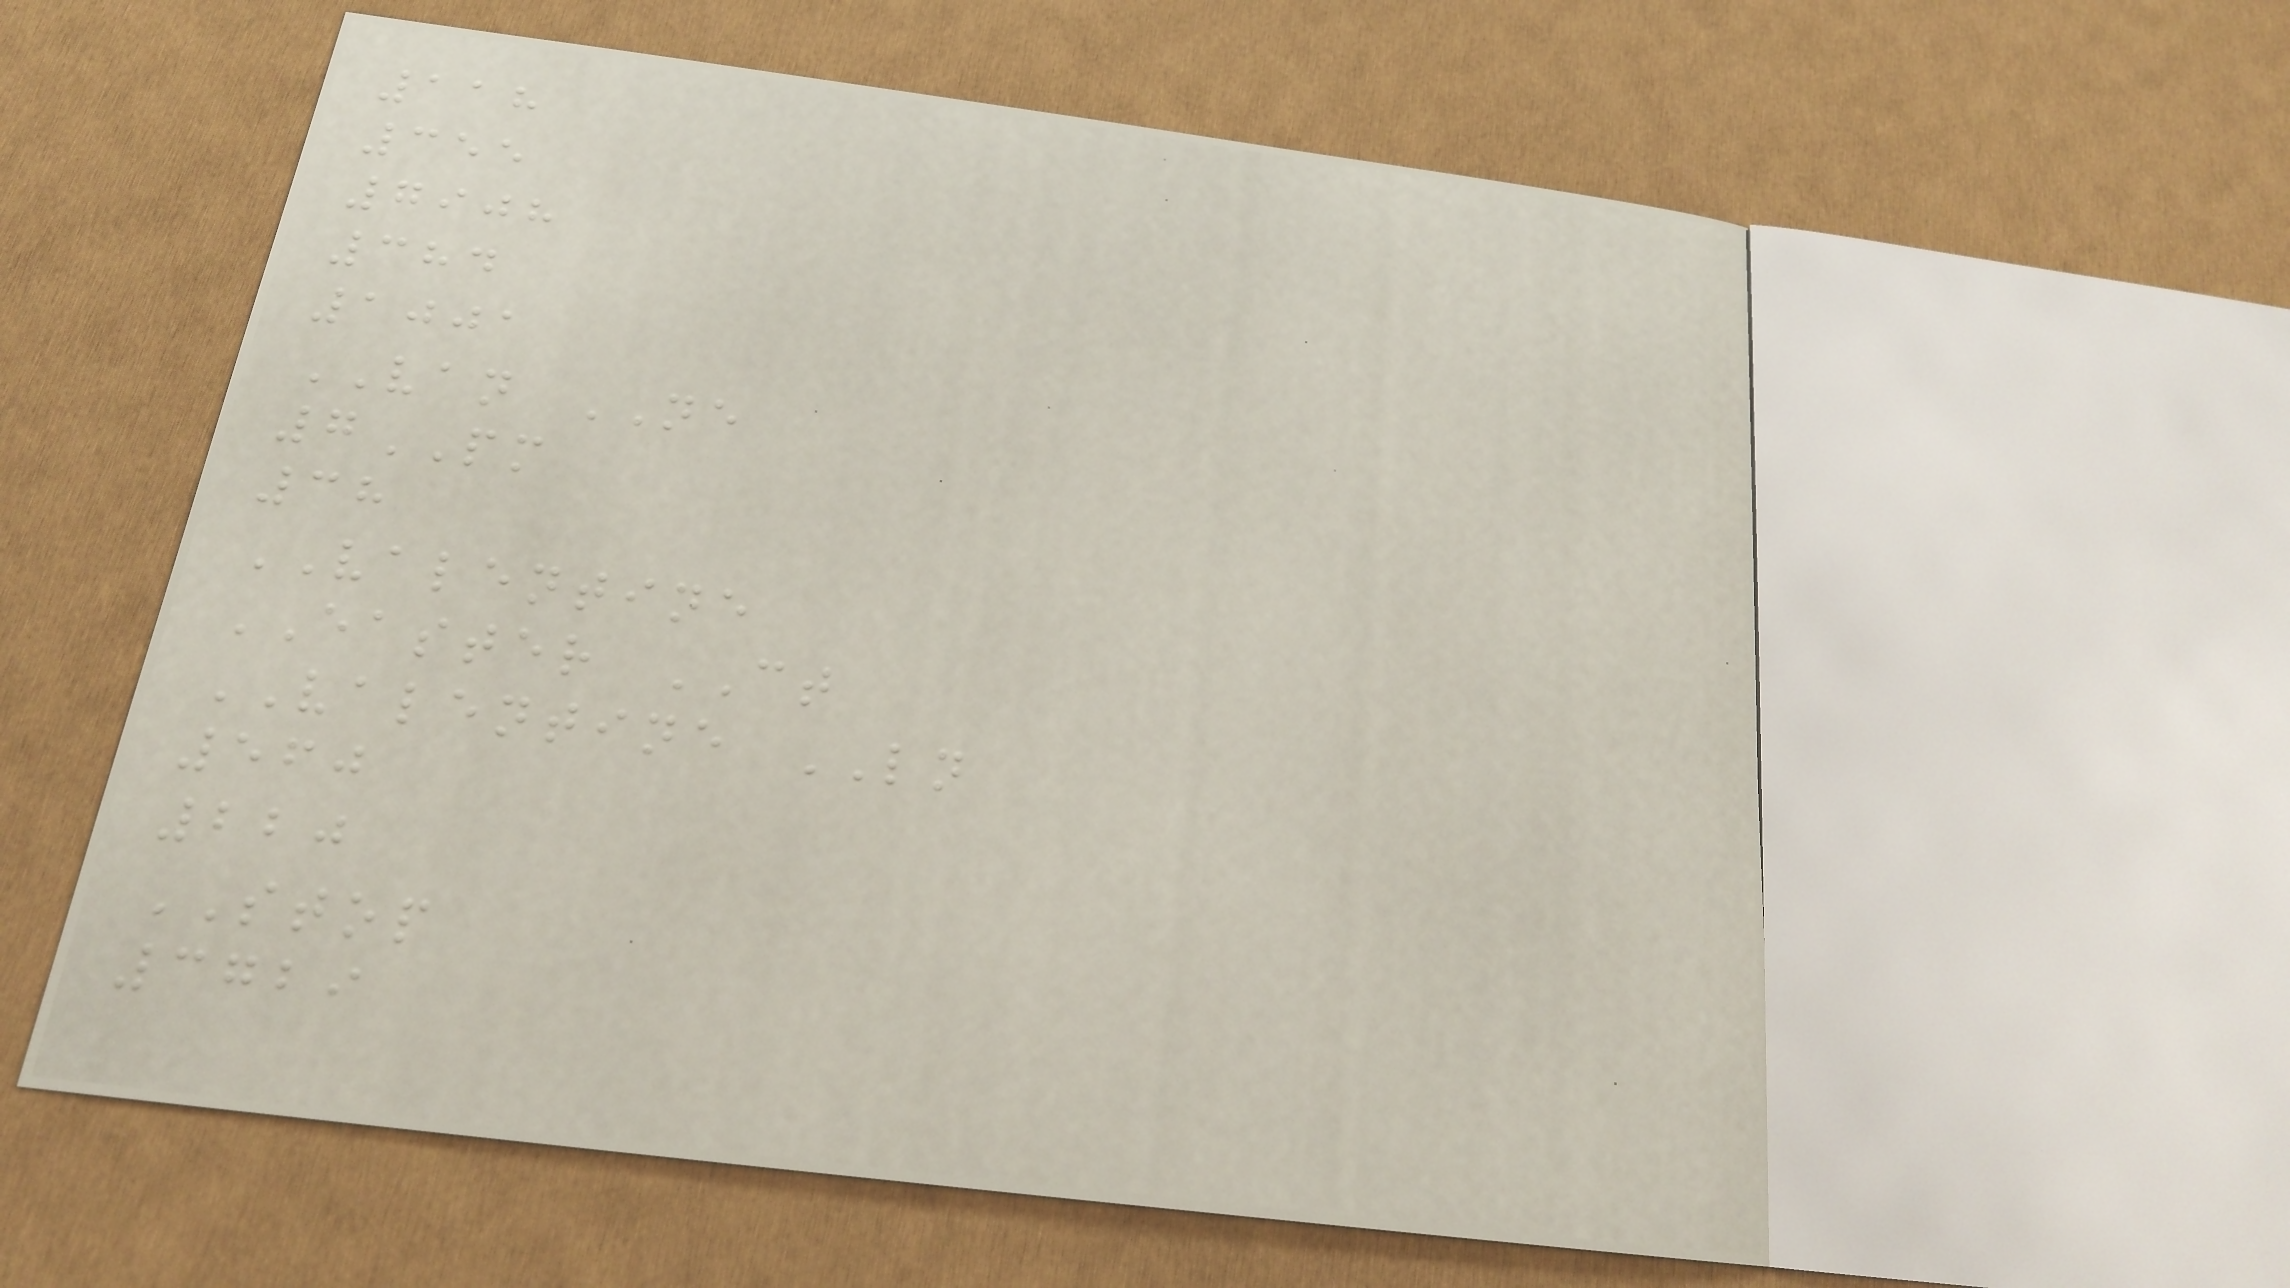118
355
7908
384
1001
VAN NE
7PM
38
VALENTINE
EASTER CT
VALENTINE LN
560
220
STOP
3729
